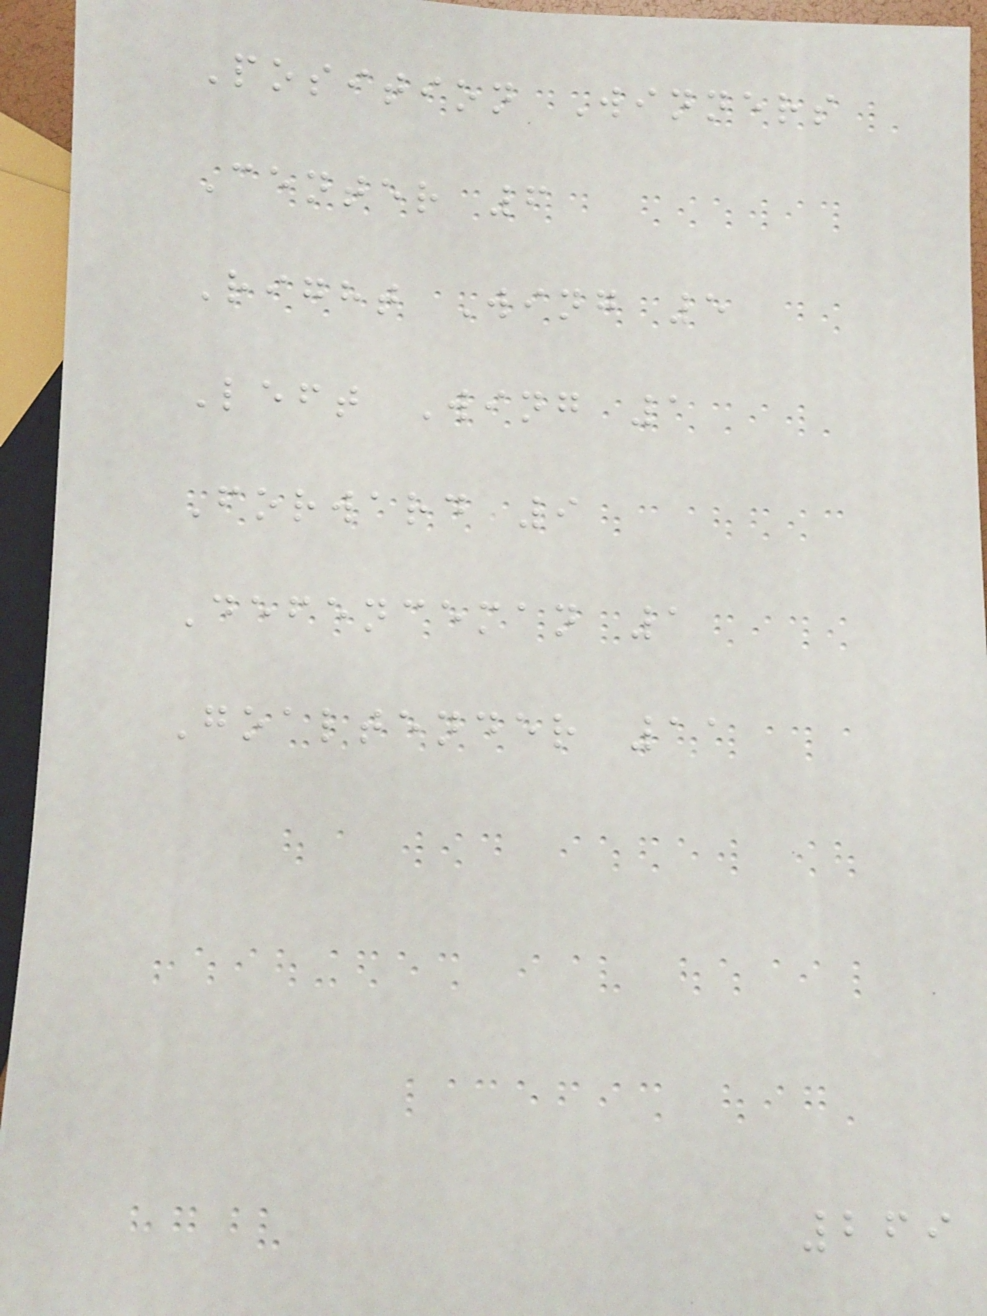Position Winners
Center 6
Right Wing 5
Left Wing 1
Forward 9
Defenceman 1
Goaltender 11
269
